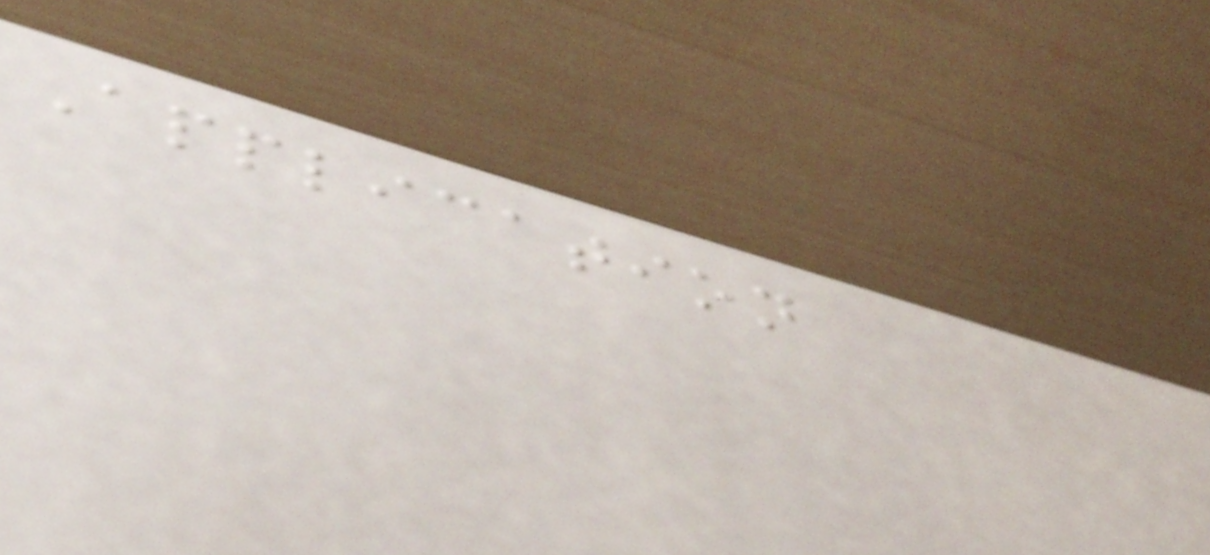Application
